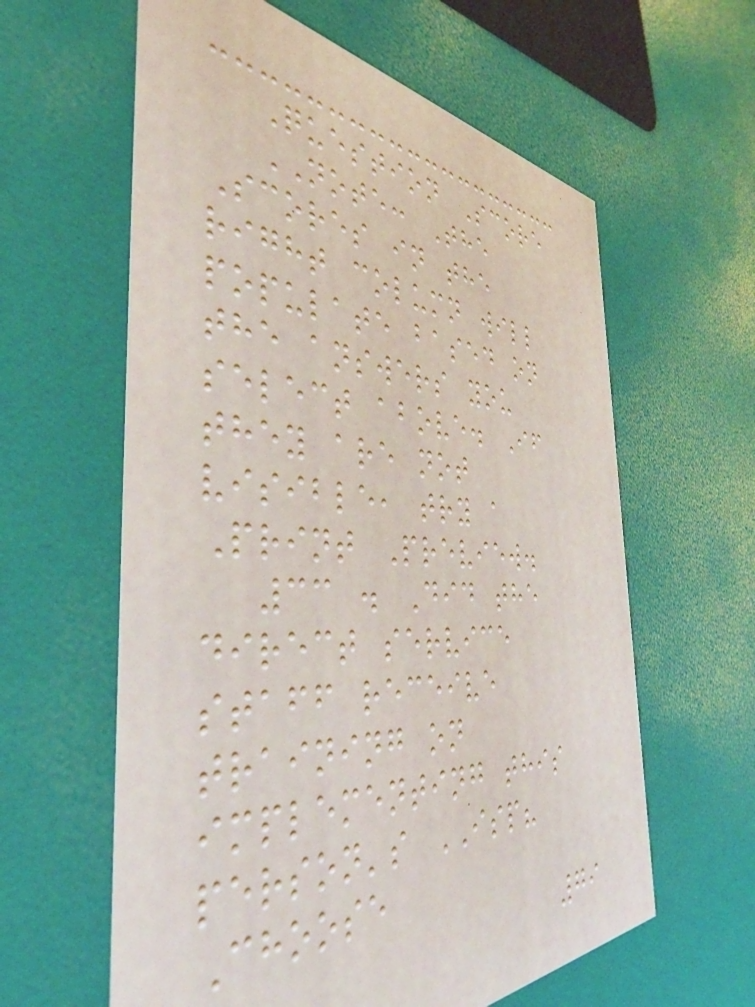Question Score
NOTE: The
Scores in the
right column will
populate based on
the answers you
select above. If
they are not
visible, try a
Print Preview.
33 . Did the
direct service
staff receive
training on
implementing this
person's ISP?
Choose
79
